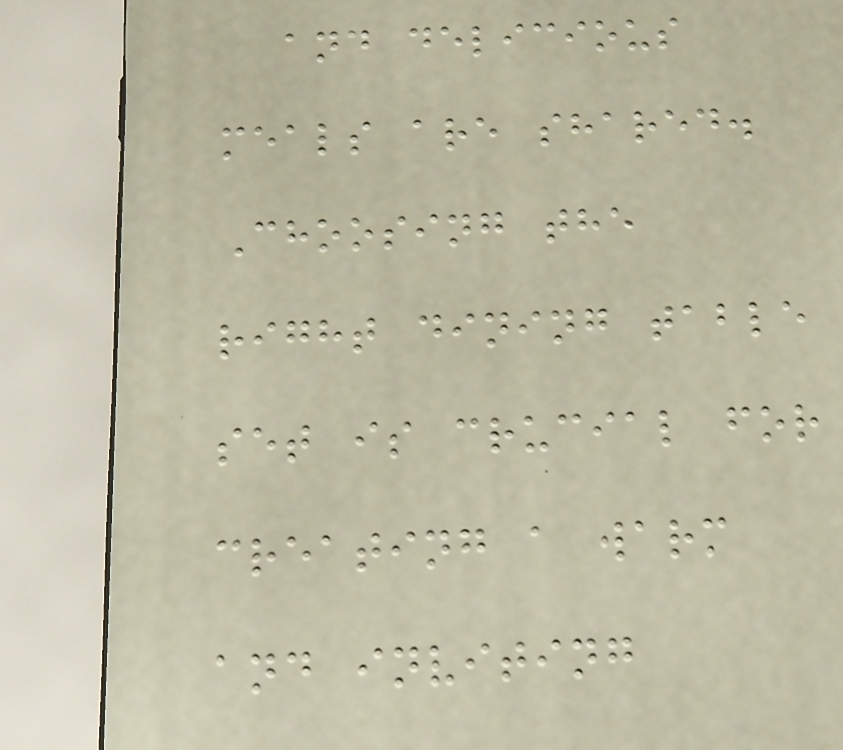and delicious
meals are shared.
Choosing the
right dining table
set is crucial for
creating a warm
and inviting
